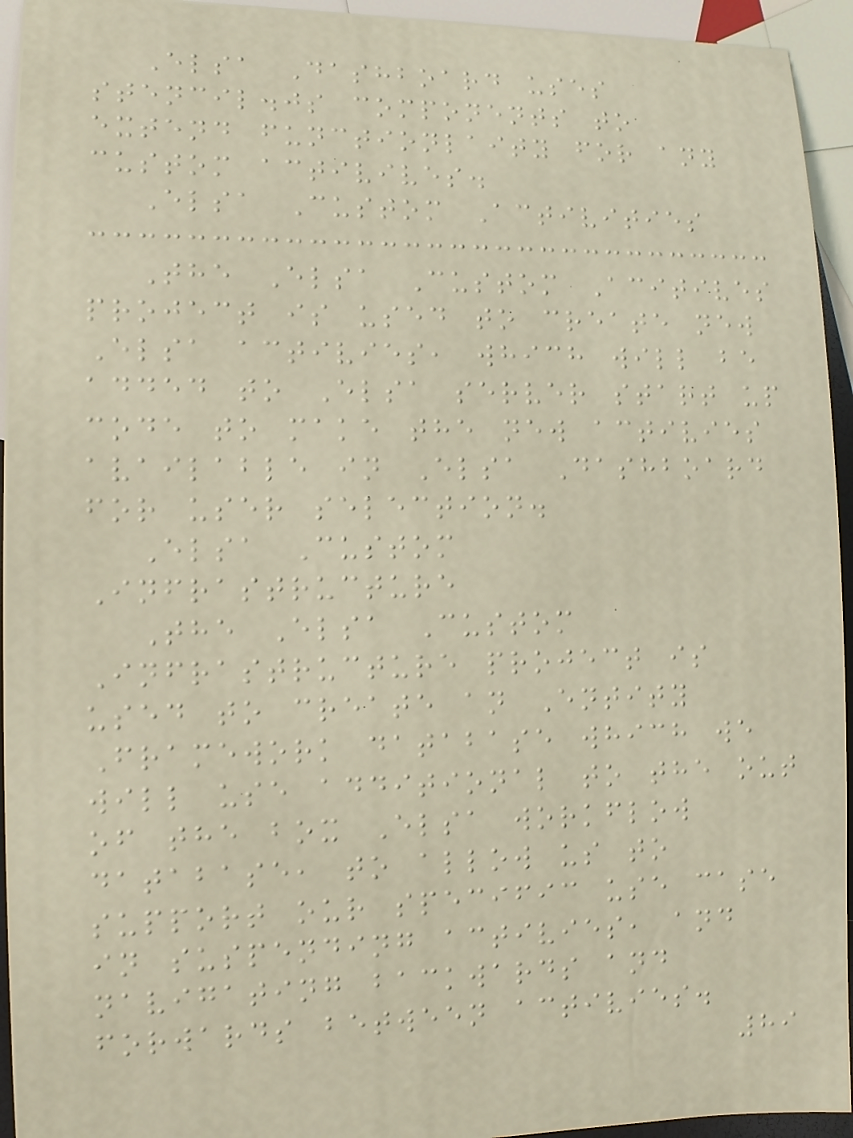Elsa Dashboard uses
stencil.js components to
extend functionlaity for any
custom activives.
Elsa Custom Activities
The Elsa Custom Acitives
project is used to create new
Elsa activies, which will be
added to Elsa server start up
code to make the new activies
available in Elsa Dashboard
for user selection.
Elsa Custom
Infrastructure
The Elsa Custom
Infrastructure project is
used to create an Entity
Framework database which we
will use additional to the out
of the box Elsa workflow
database, to allow us to
support our specific use case
in suspending activies, and
navigating backwards and
forwards between activies.
89
